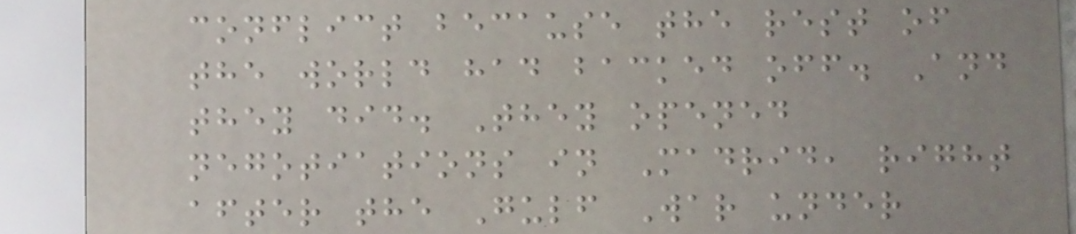conflict because the rest of
the world had backed off. And
they did. They opened
negotiations in Madrid, right
after the Gulf War under
